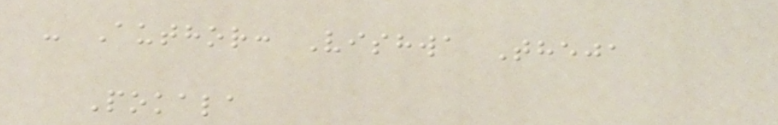- Author: Vishwa Theja
Pokala
